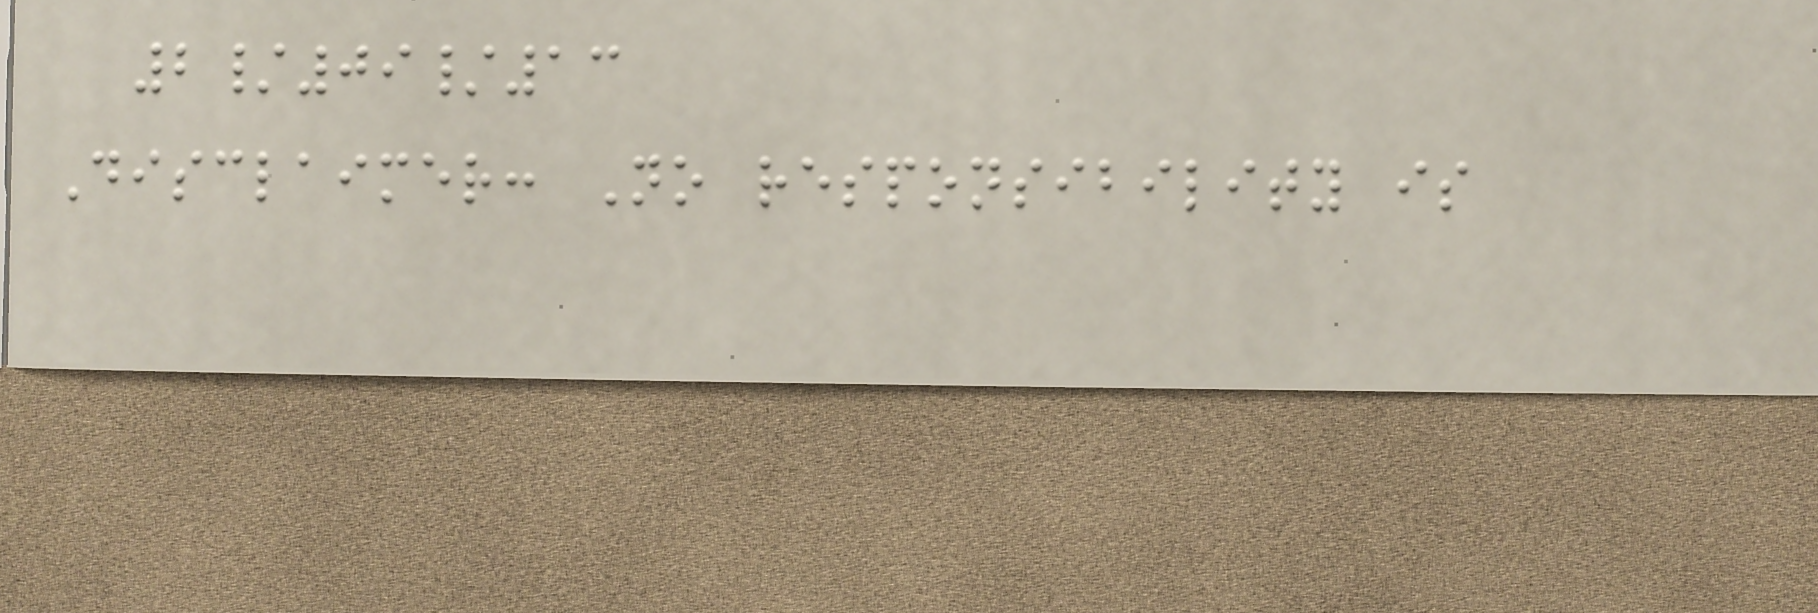2/09/13
Disclaimer: No responsibility is
